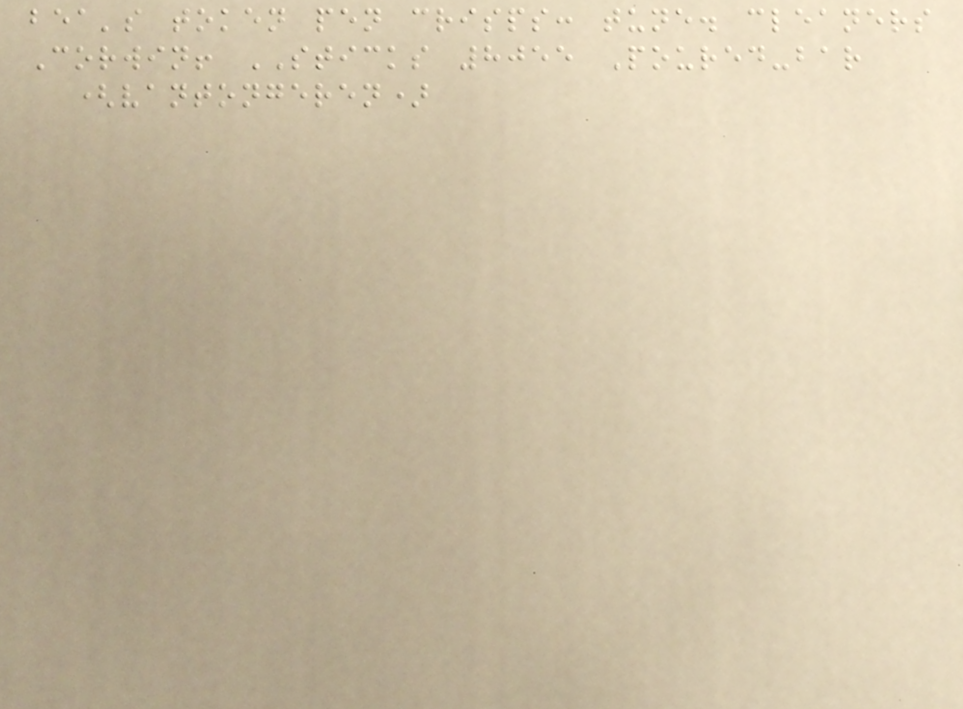bea's token pen crisps: tune. cleaners
Corwin! STICKS 8055 Poured-bar
(vantongeren)
